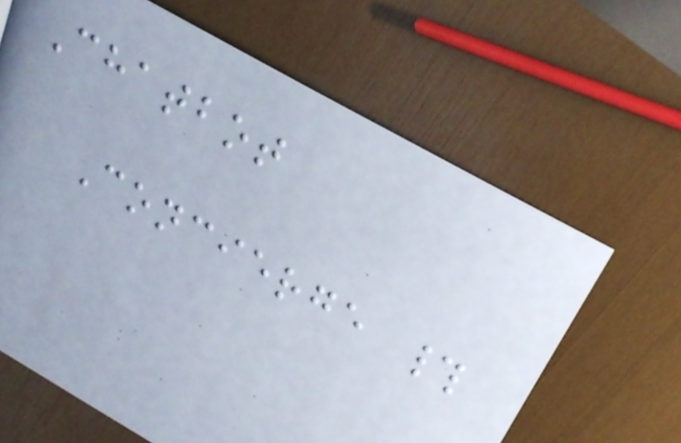Chatbot
Concierge #
